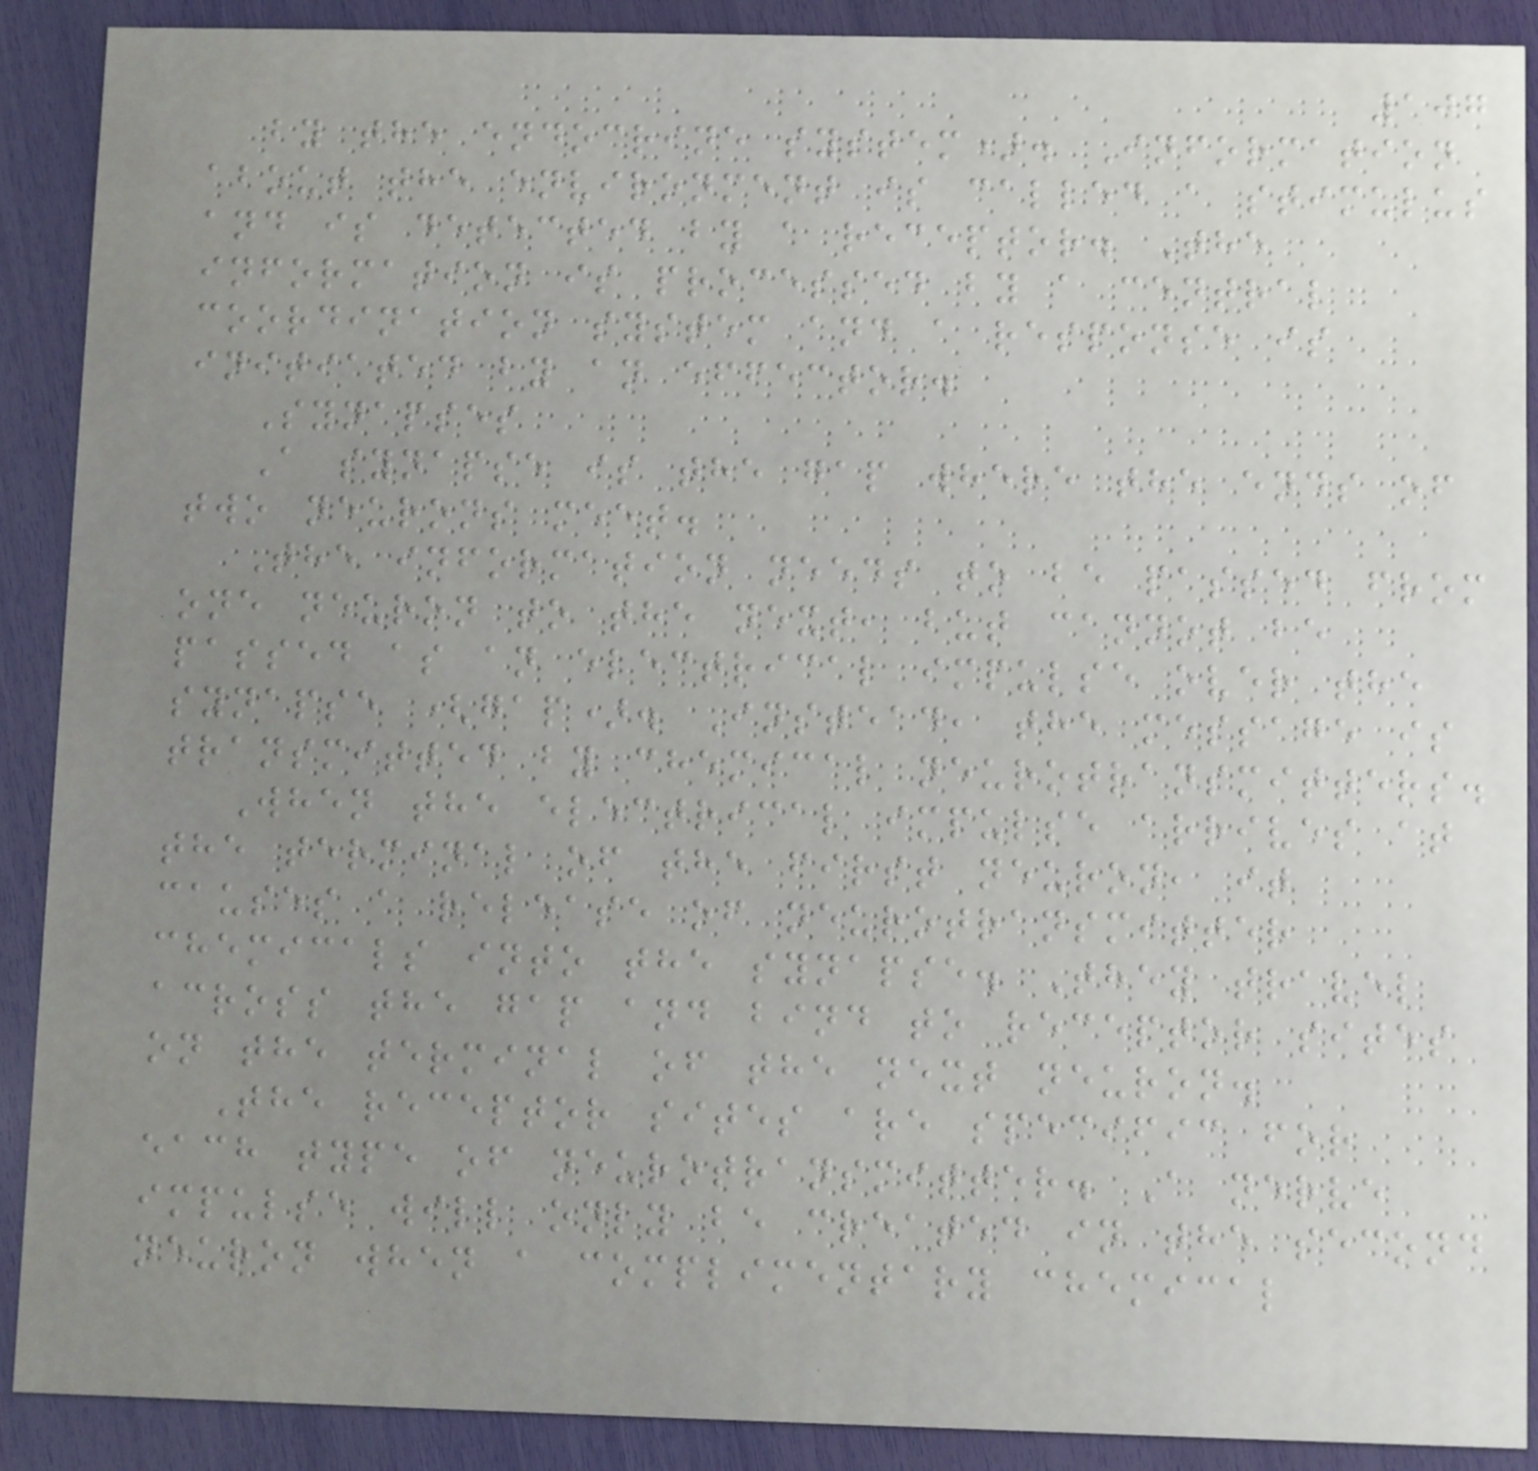107
by the endocrine system). Information
about the environment is called a stimulus
and is detected by a receptor. The
information is processed by a central
coordination system and a response is
initiated by an effector.
Synapses
A synapse is the gap where the ends of
two neurons meet.
The information needs to be passed from
one neuron to the next, but cannot be
passed as an electrical impulse over the
synapse (gap). Instead, the message is
transmitted by chemical neurotransmitters.
When the electrical impulse arrives at
the terminal of the first neuron, it
causes a release of neurotransmitter
chemicals into the synapse. They travel
across the gap and bind to receptor sites
on the terminal of the next neuron.
The receptor sites are specific for
each type of neurotransmitter. A nerve
impulse will only be created in the second
neuron when a complimentary chemical
